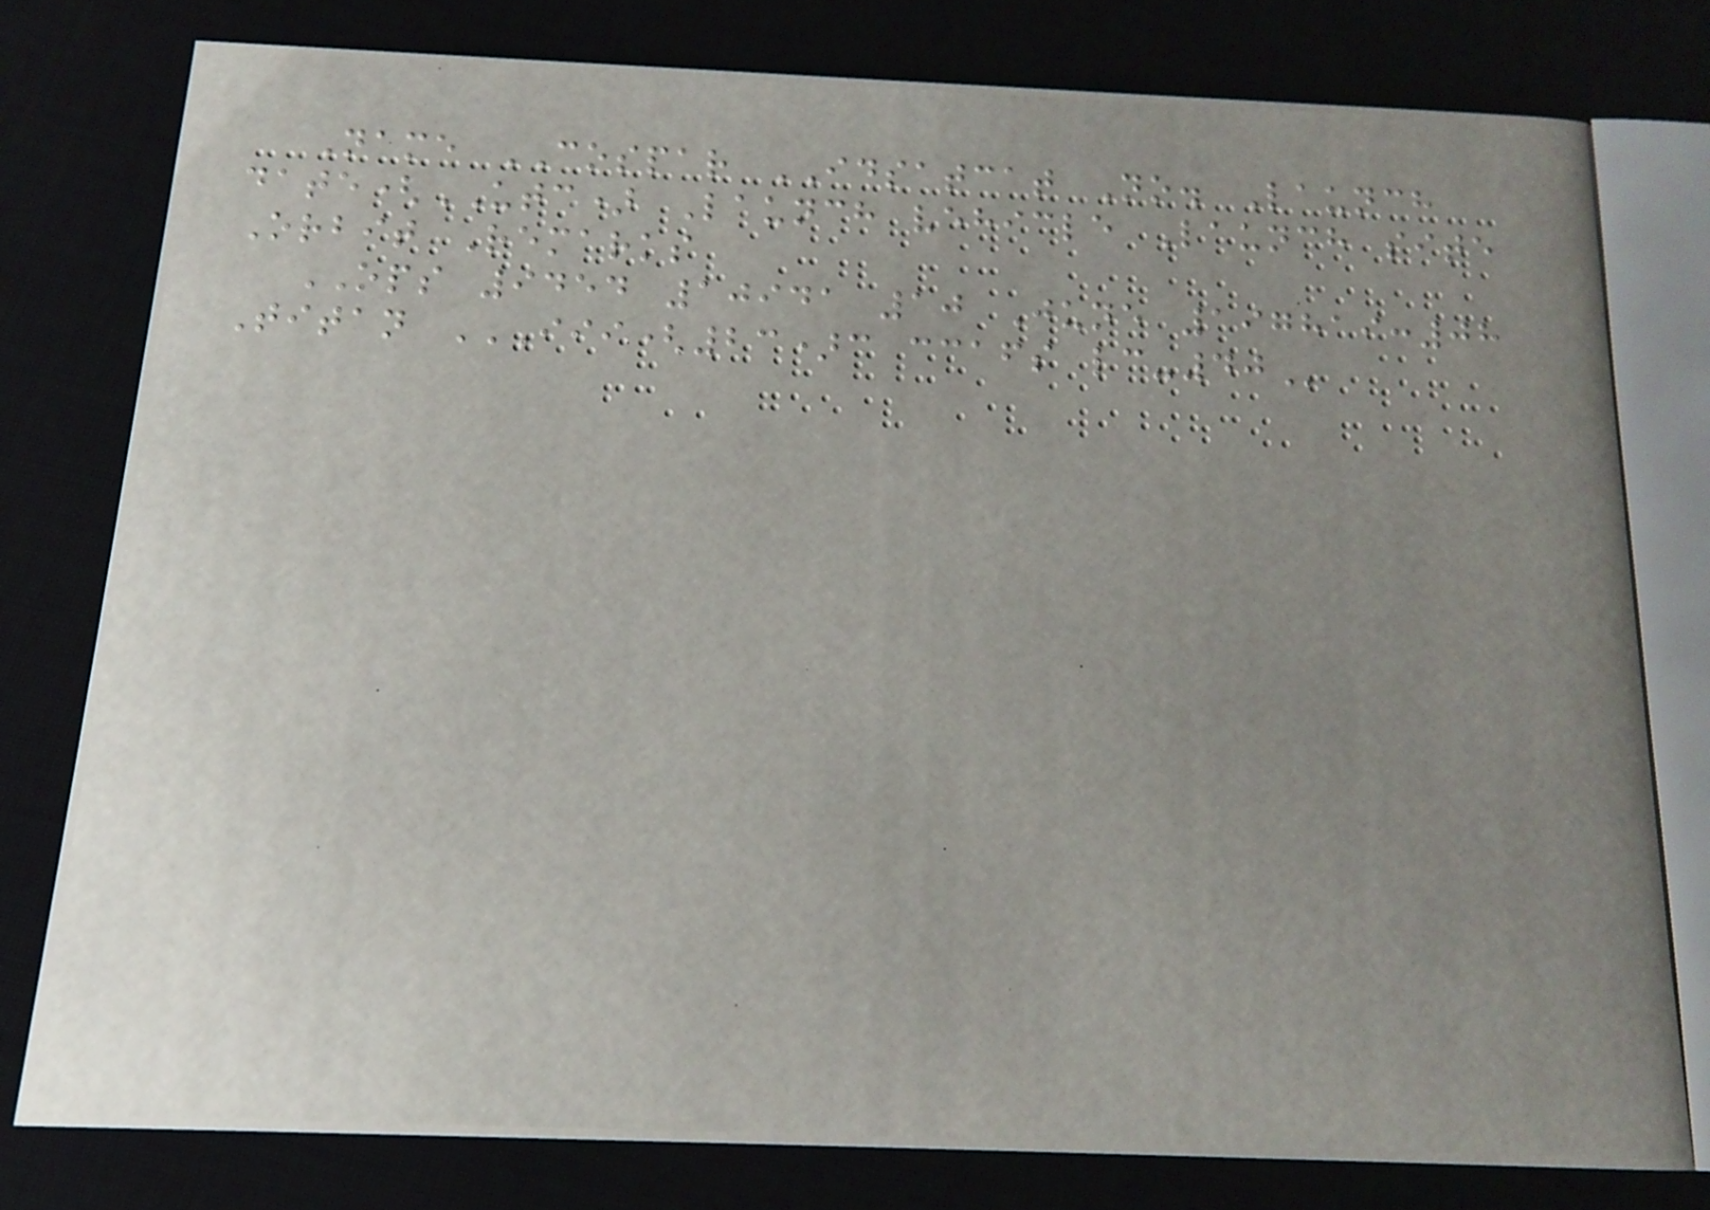Name COSPAR IDSATCAT No. Launch
date(UTC) Launch vehicle Launch site
Orbit Remarks
OPS 9454 10941 10 June 197819:08
Titan III(23)C CCAFS LC-40
